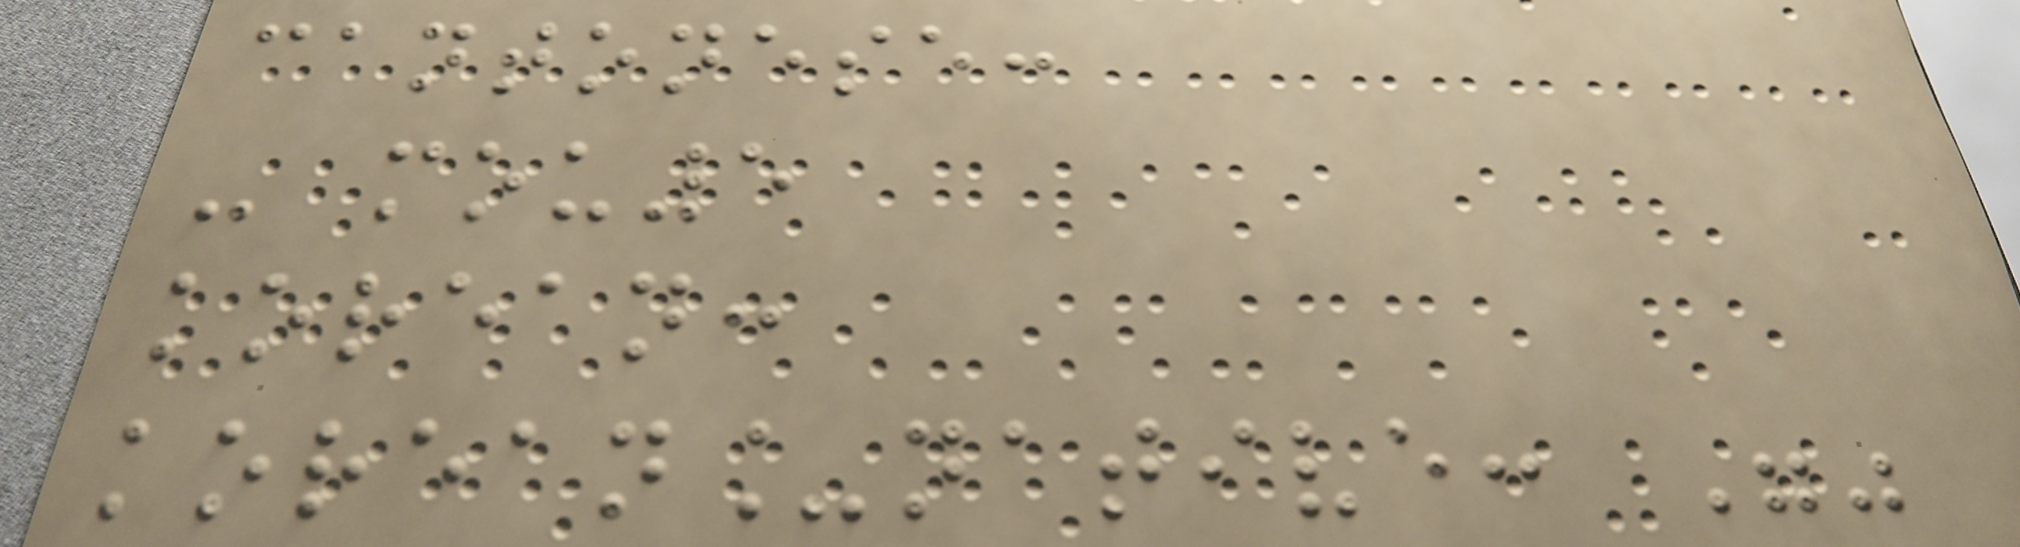cantonese:
- mou5
korean:
korean_native: ""
